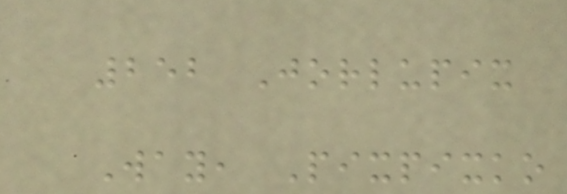252 Jorlupix
Way, Pixpixko
